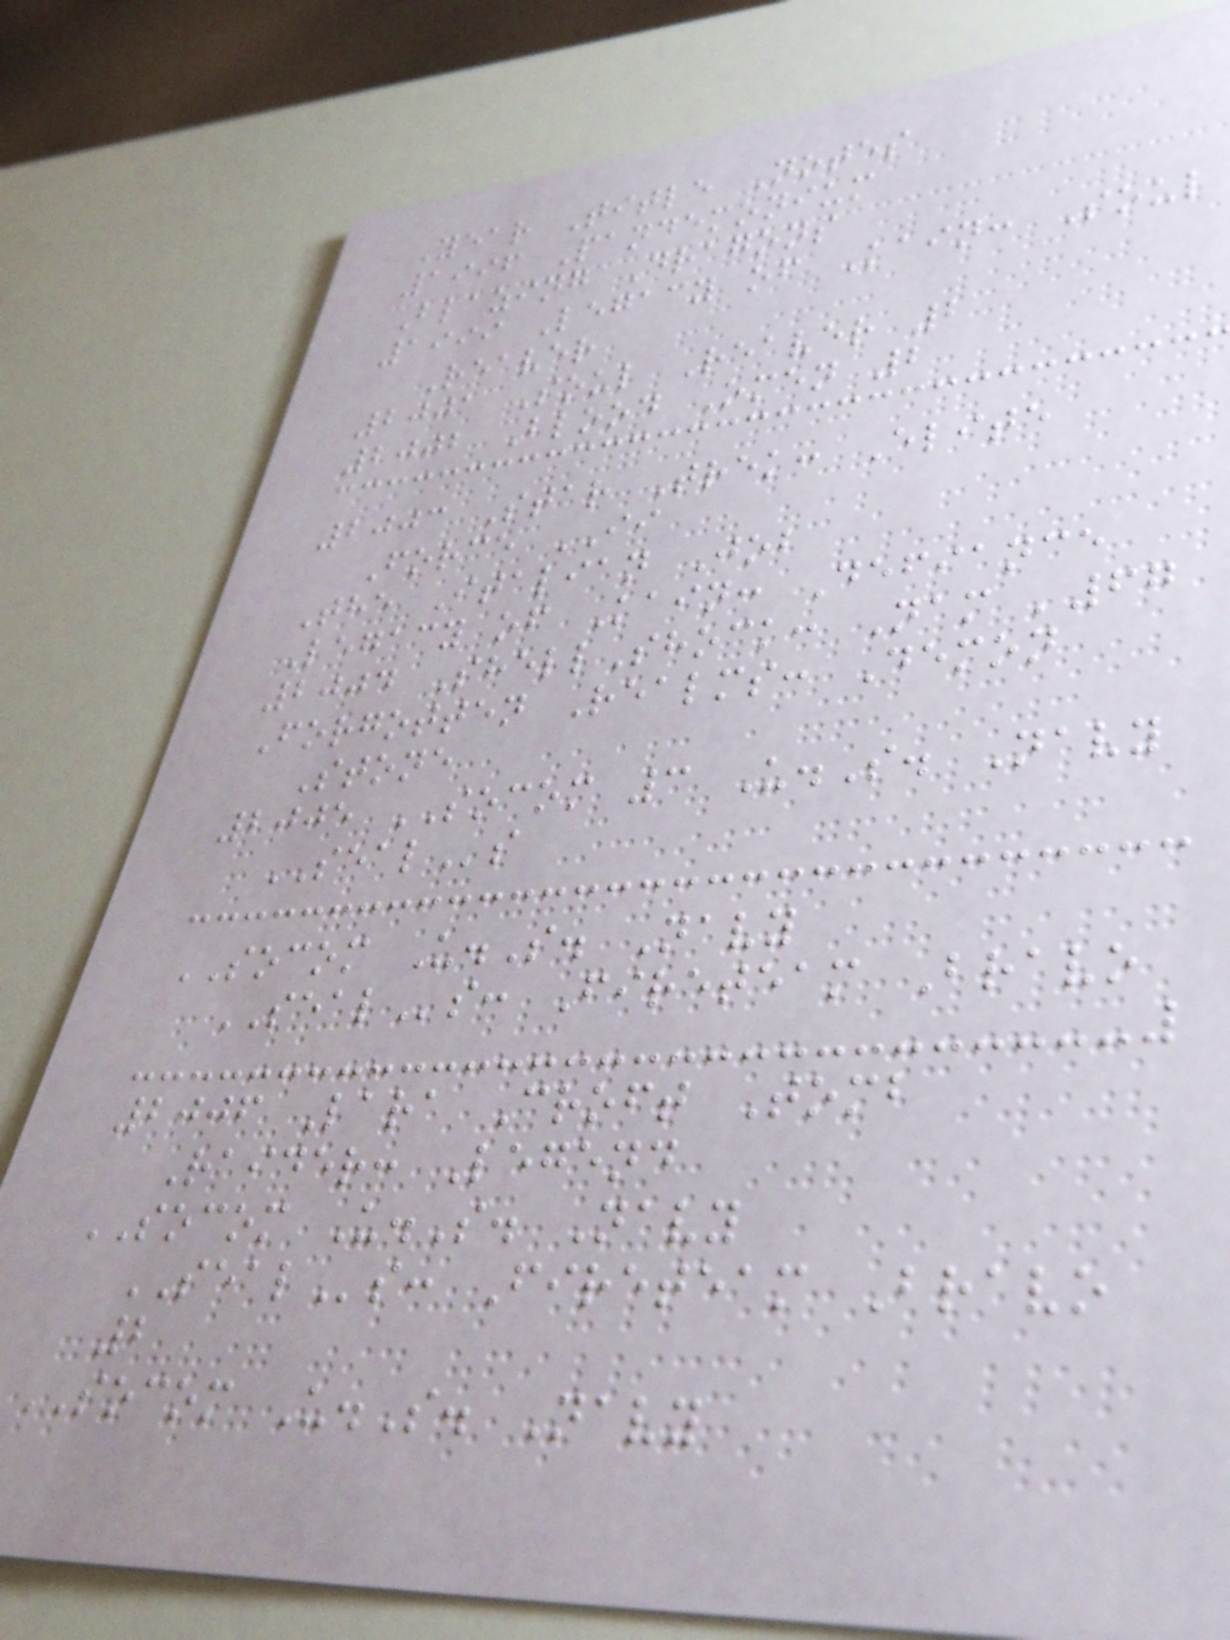Year Title Notes
1996 Pandemonium
Blazing Dragons
1999 Legacy of Kain: Soul
Reaver
2001 Soul Reaver 2
2002 Blood Omen 2
2003 Star Trek: Elite
Force II
The Italian Job
Legacy of Kain: Defiance
2004 ShellShock: Nam '67
Forgotten Realms: Demon
Stone
2005 SOCOM 3 U.S. Navy
SEALs
SOCOM U.S. Navy
SEALs: Fireteam Bravo
2006 Lara Croft Tomb
Raider: Legend
SOCOM U.S. Navy
SEALs: Fireteam Bravo
2
SOCOM U.S. Navy
